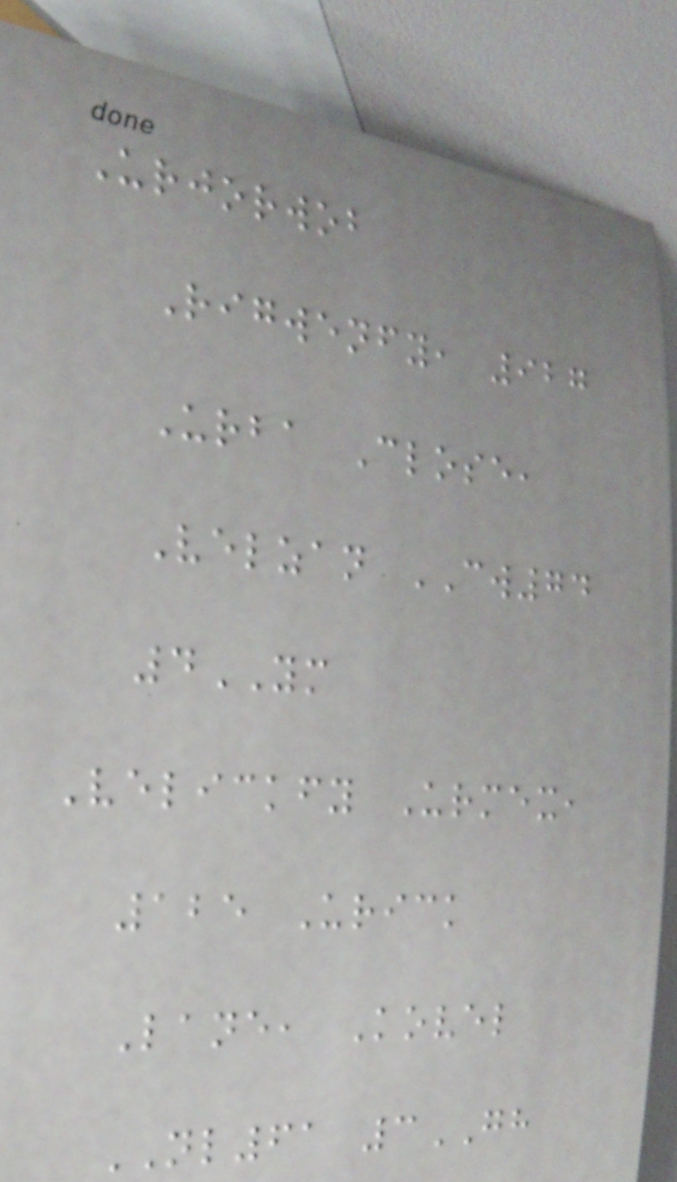Urjorwob
Rigwenfy, 927
Urba Close,
Velzan CW74
4YM
Velickfy Urmex,
125 Urick
Lane, Kovel
NL61 3GH
